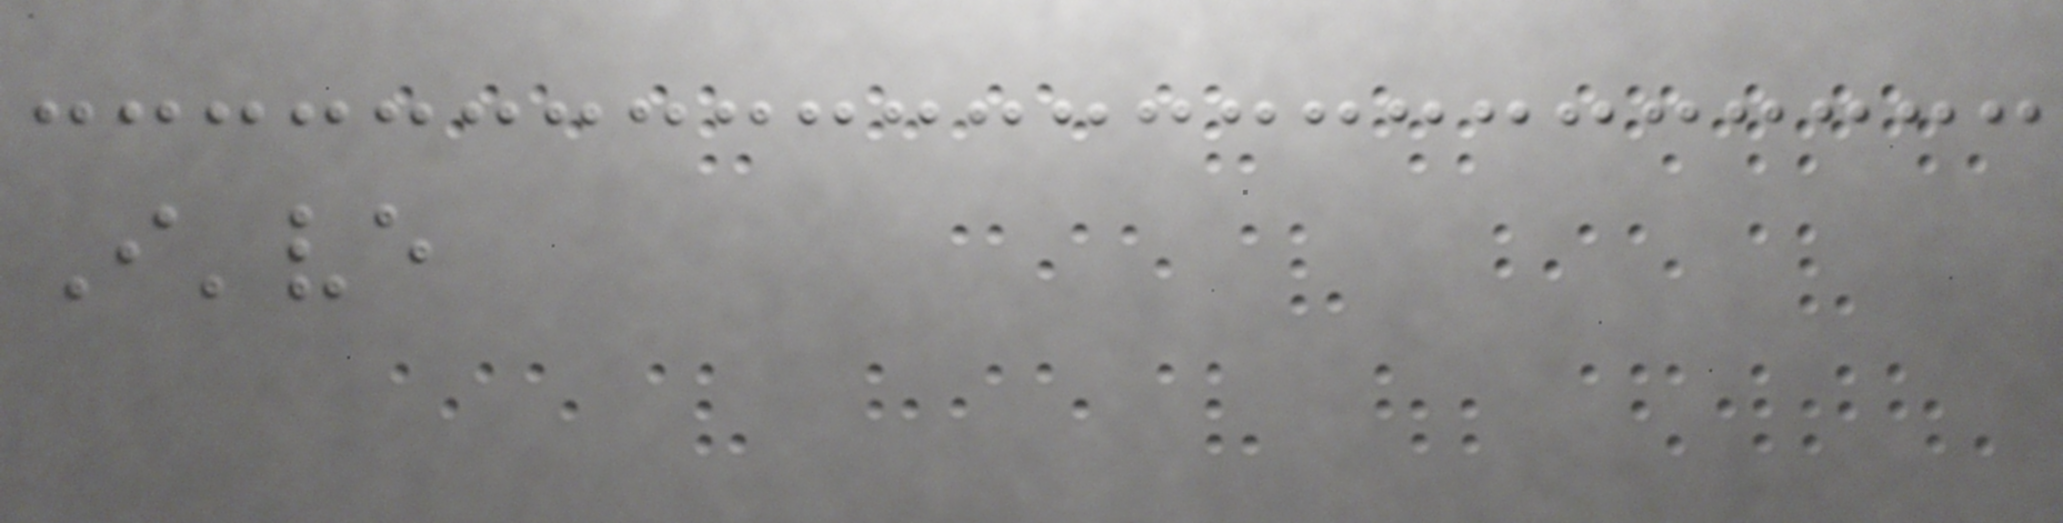I've
